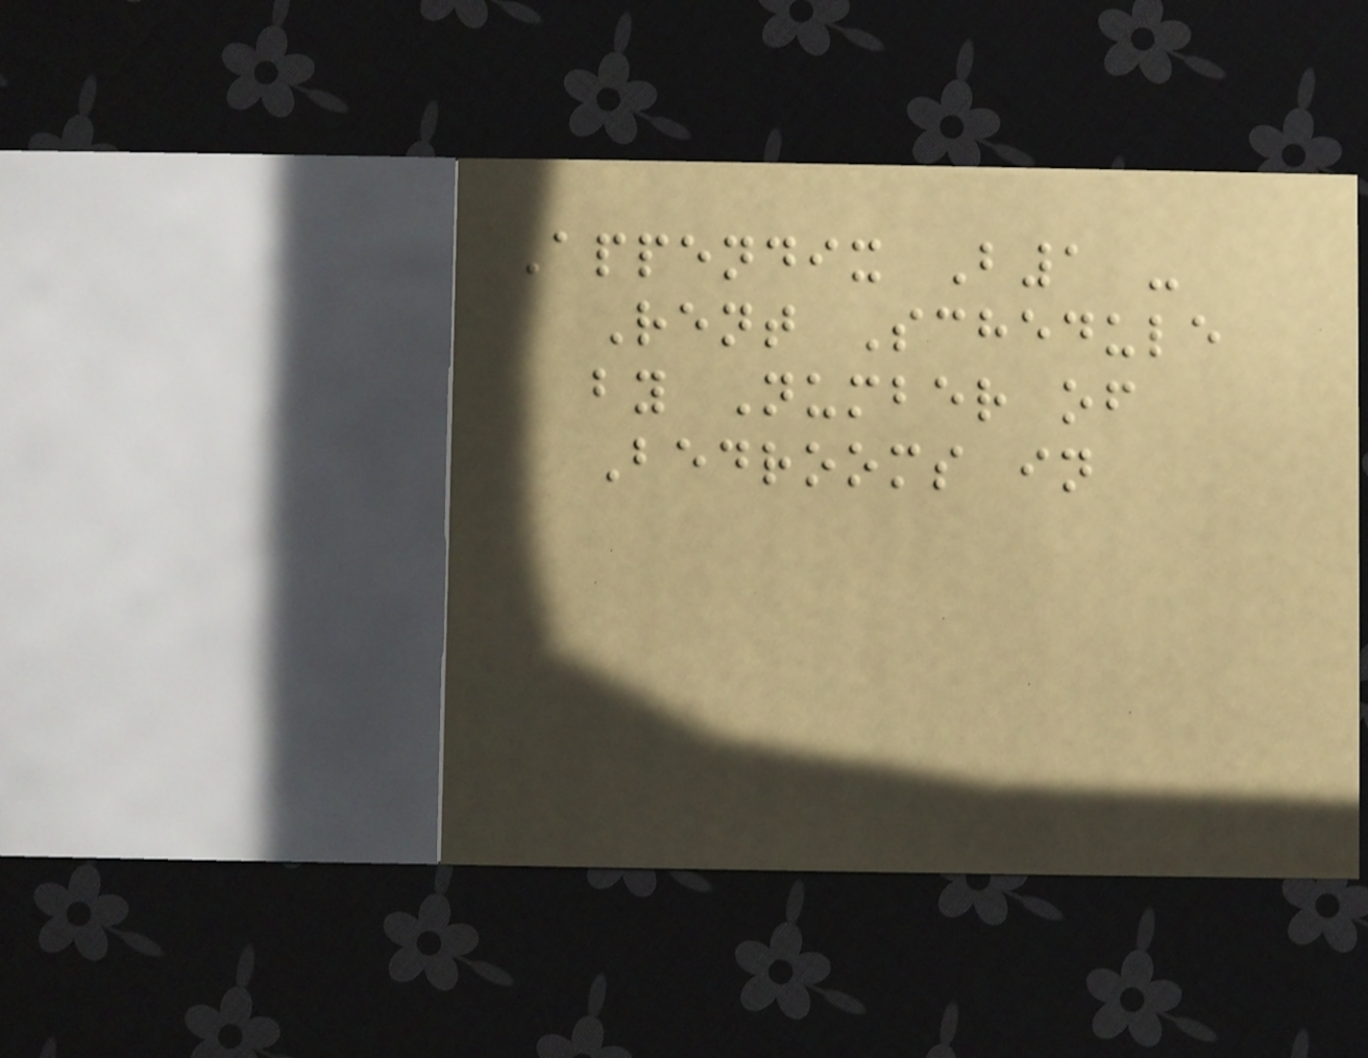Appendix B1 -
Rent Schedule
by Number of
Bedrooms in
